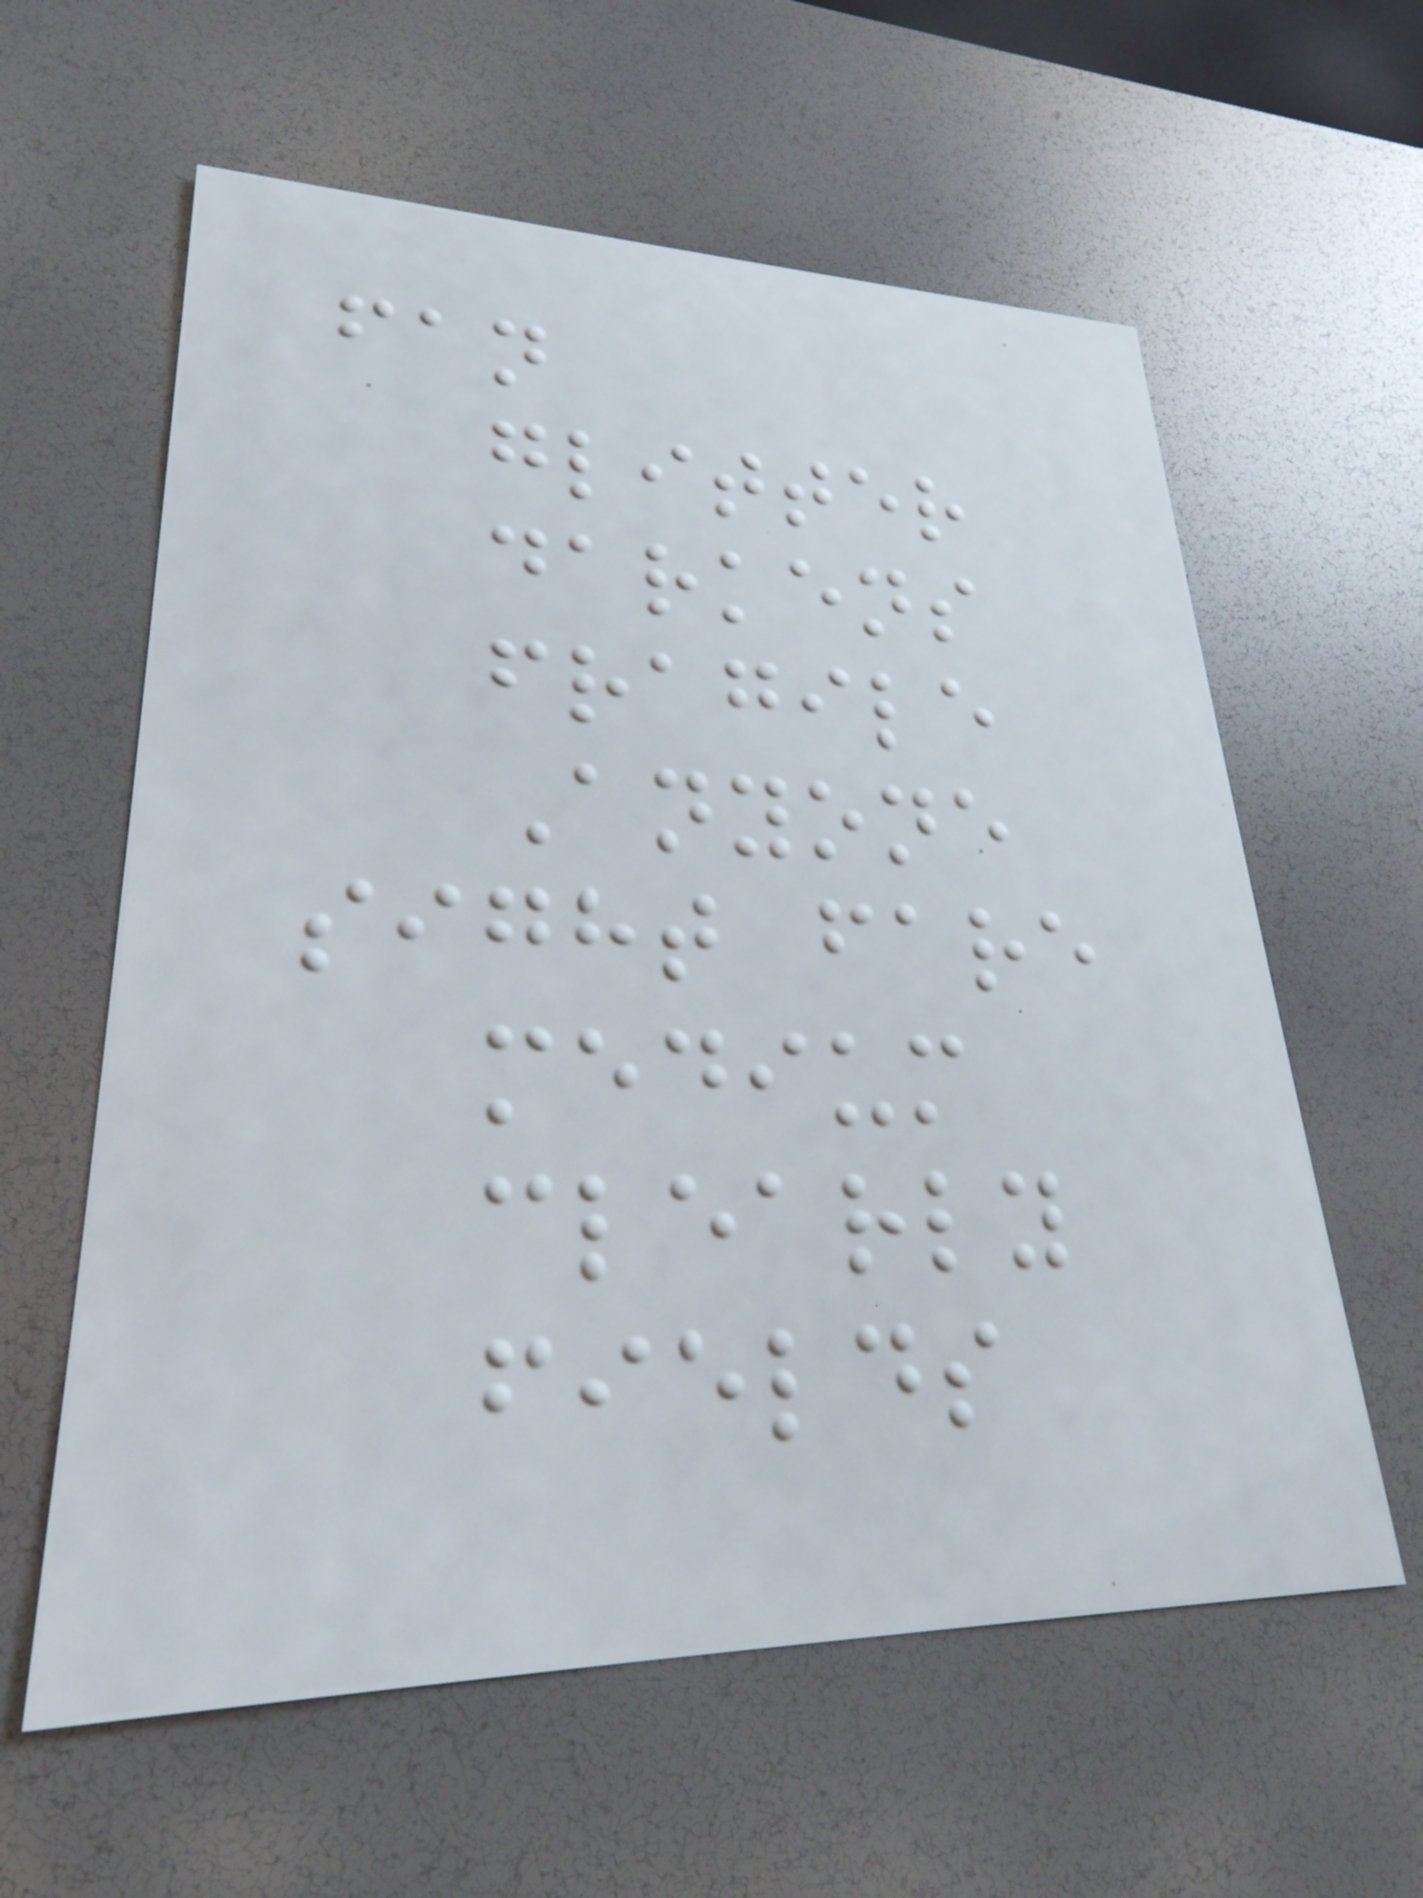fan
glitter
darkens
fragile
Anyone
sight fare
medium
clearly
fields
